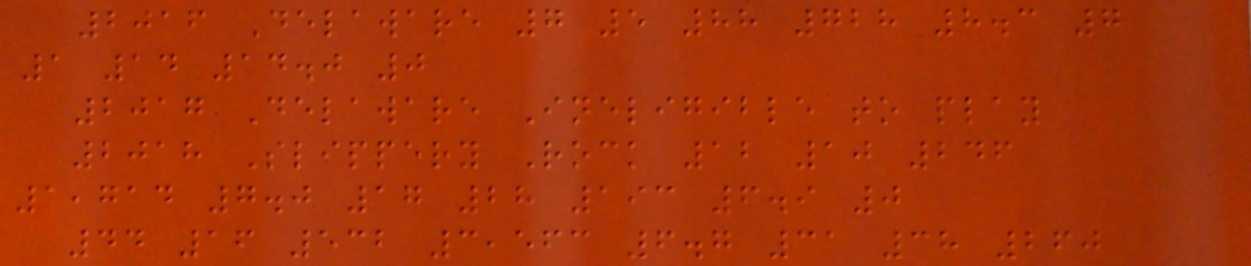2016 Delaware 7 5 88 728 8.3 7
1 14 14.0 0
2017 Delaware Ineligible to play
2018 Slippery Rock 12 10 246
1,714 7.0 17 28 193 6.9 0
44 16 532 3,563 6.7 31 38 260
